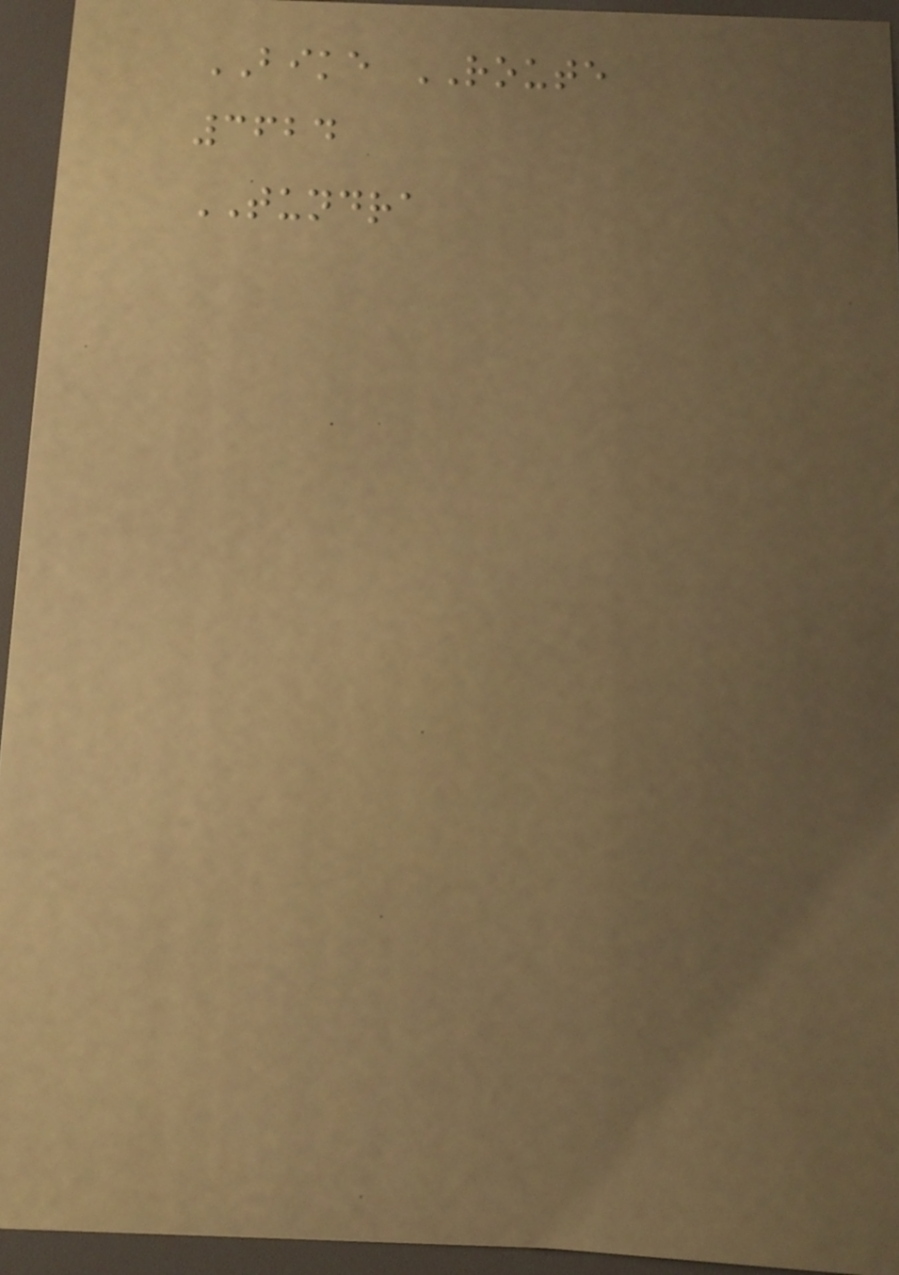BIKE ROUTE
3624
TUNDRA
